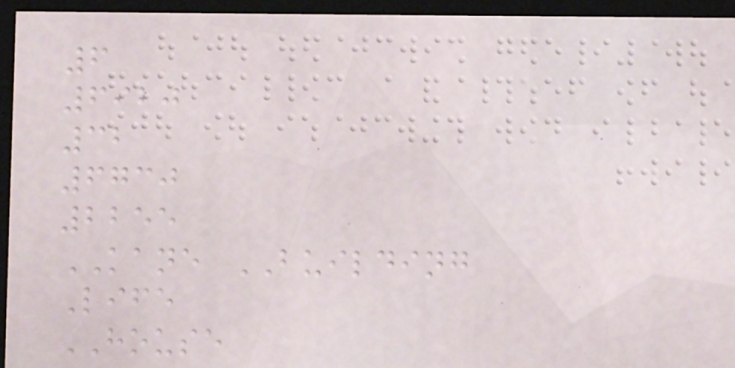6
6920
32
6730
2255
KANE BUILDING
Life
HOUSE
